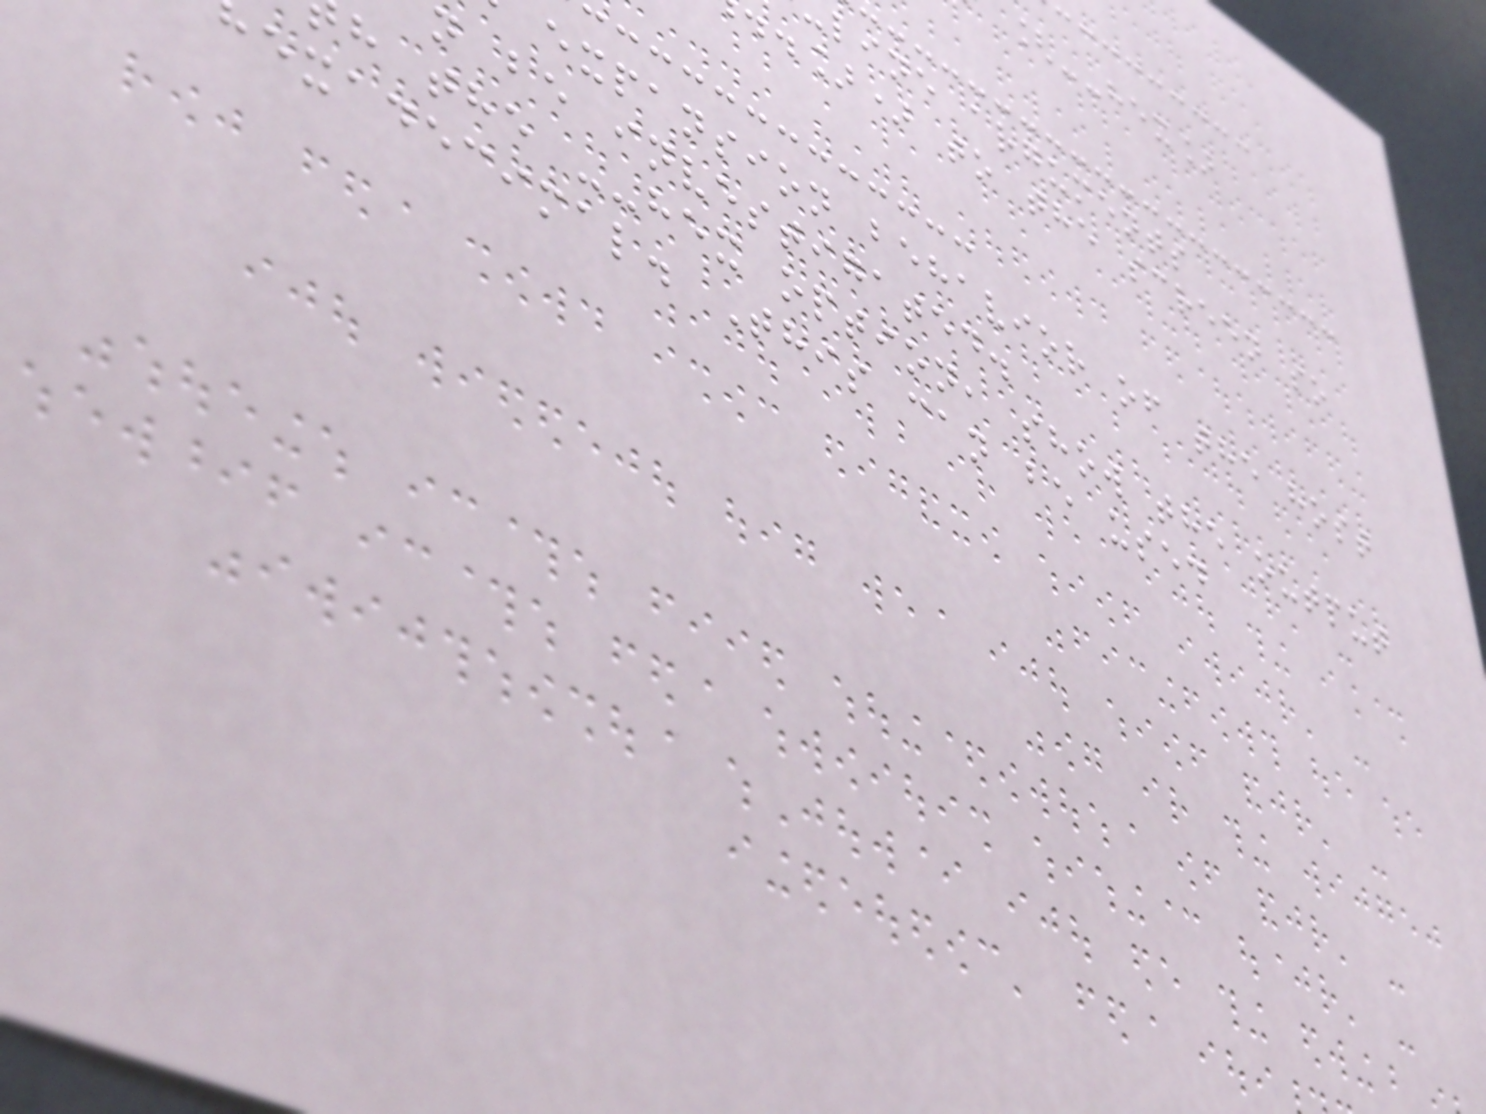[--hex]
line arguments
.]) to the screen so
expansion behavior of the host
n be investigated.
h the --hex option, show the output
exadecimal. This can be used
